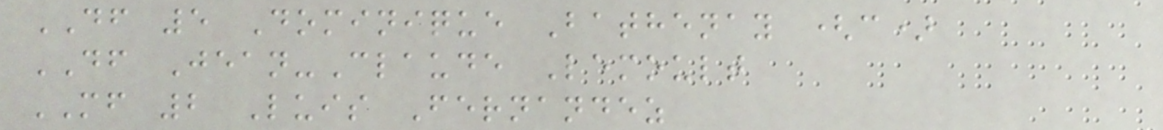DF 5 Dominique Bathenay (c)
DF Jean-Claude Lemoult
MF 2 Luis Fernandez
